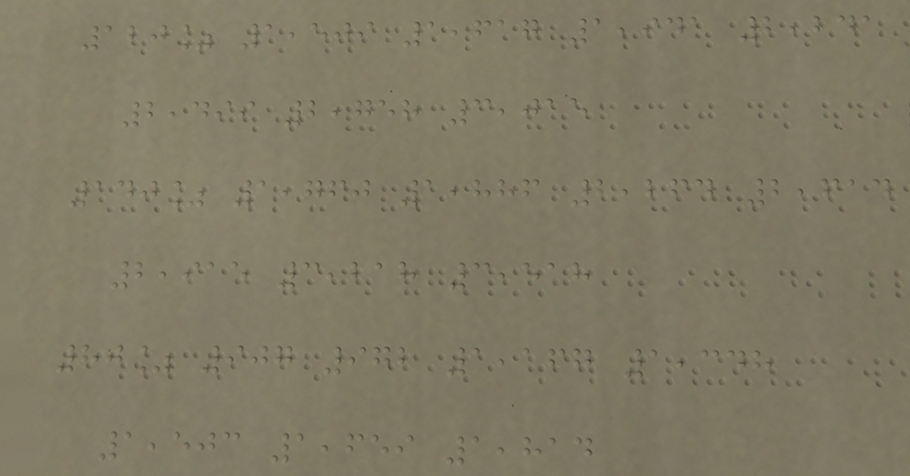120% 1,509 1,617 1,941 2,241
2,499 2,758 3,015
140% 1,760 1,886 2,264 2,614
2,915 3,218 3,518
80% 907 972 1,167 1,348
1,503 1,659 1,814
